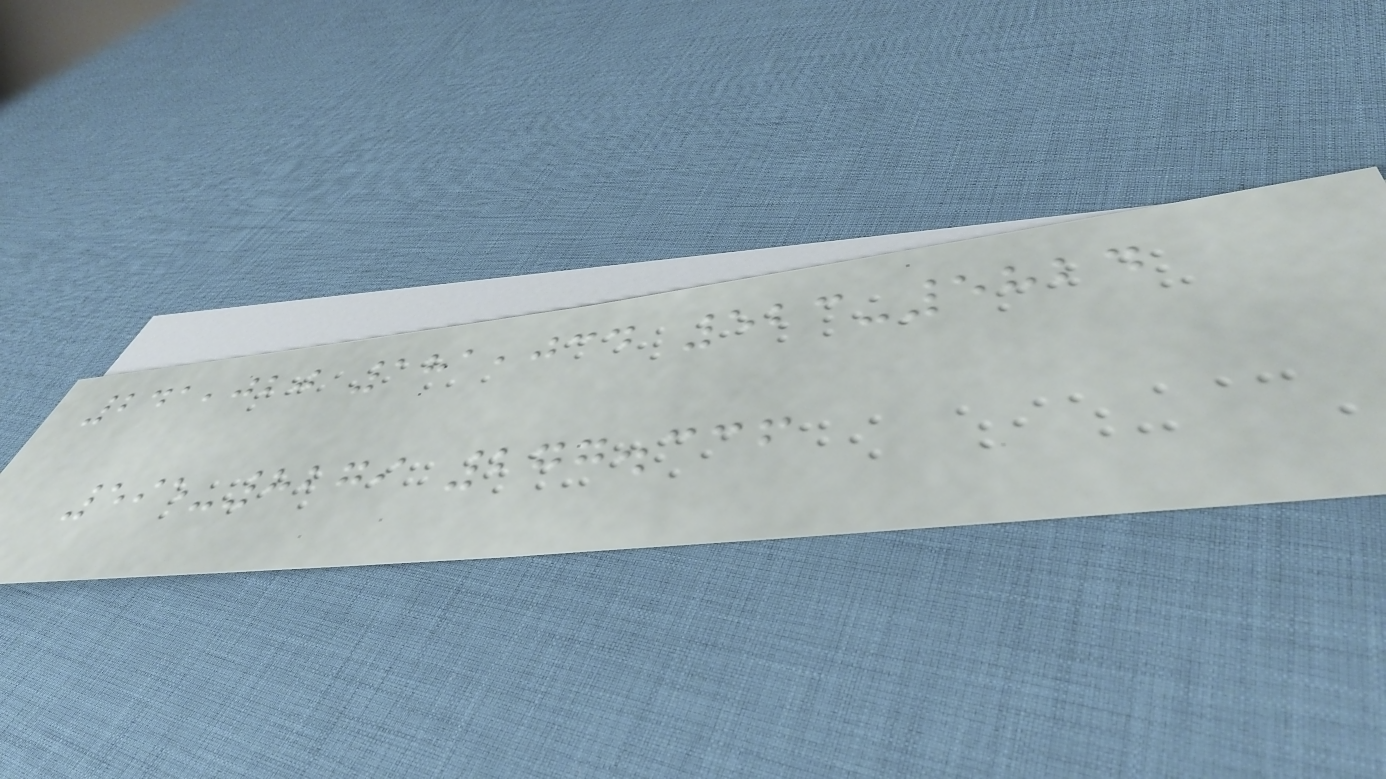241,020 181,034 523-5824
595-8279 277.336
